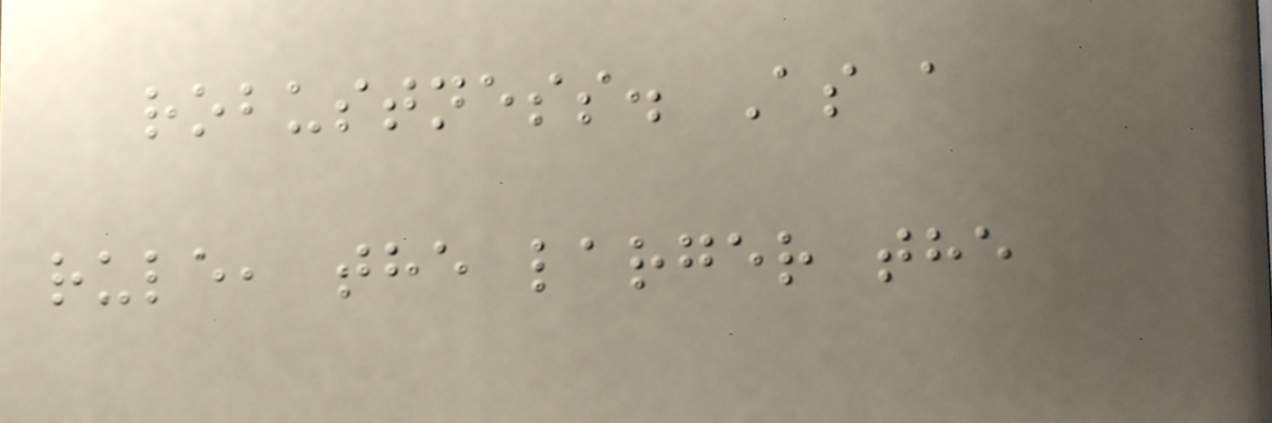robustness. As a
rule, the larger the
